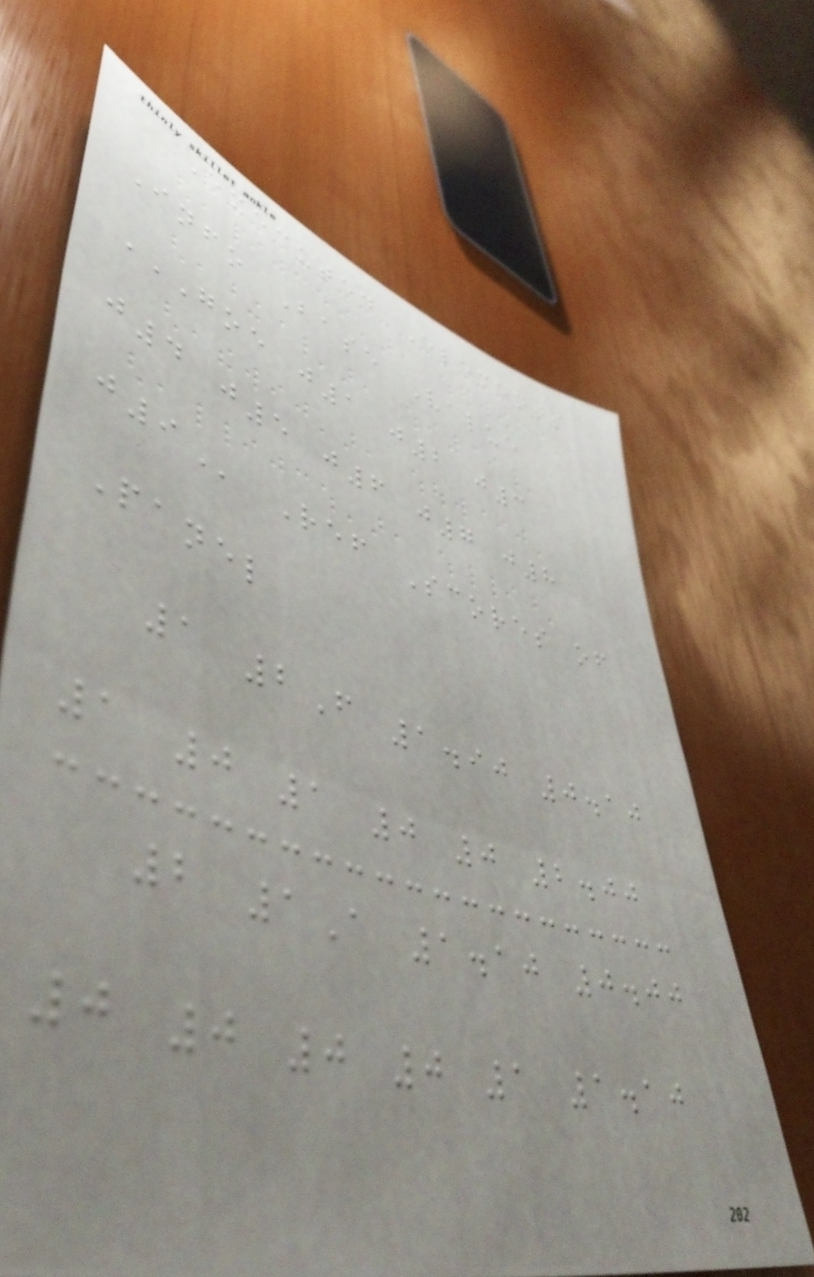Executed Elements
Info Base Value
GOE J1 J2 J3
J4 J5 J6 J7 J8
J9 Ref Scores of
Panel
1 2F 1.90 0.10
1 0 1 0 0 2.00
2 1A 1.10 0.00
0 0 0 0 1 1.10
